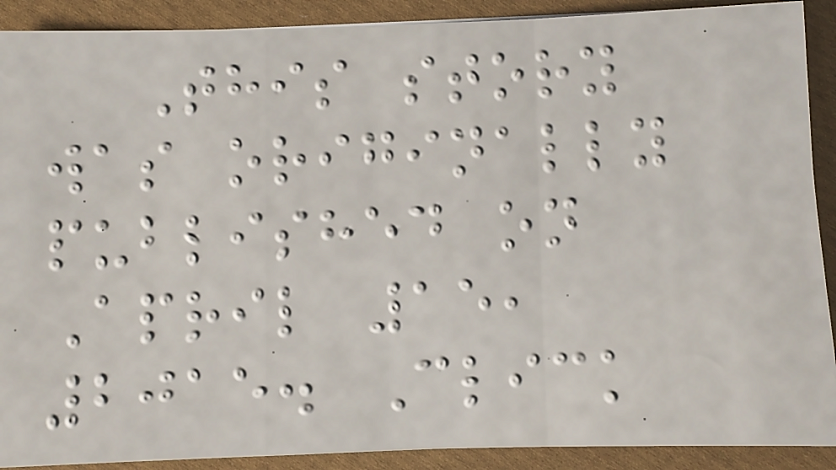This story
was originally
published on
April 15,
2015. Click
